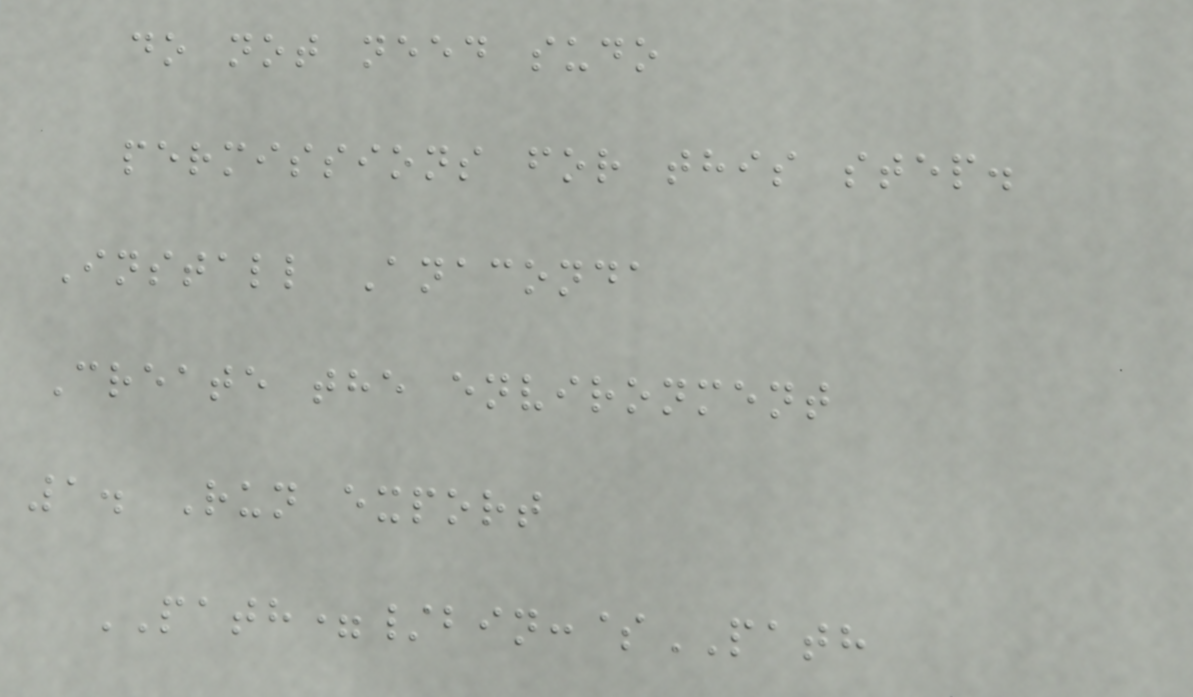do not need sudo
permissions for this step.
Install Anaconda
Create the environment
1. Run export
PATH=/bin:$PATH
